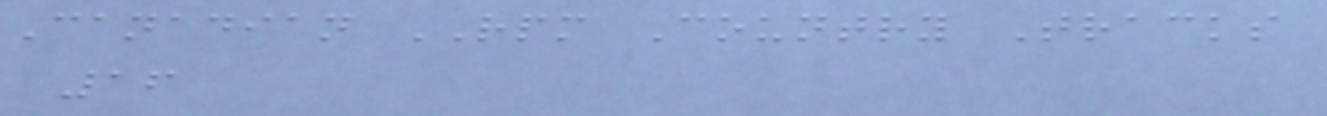Canadian RPM Country Tracks
16
